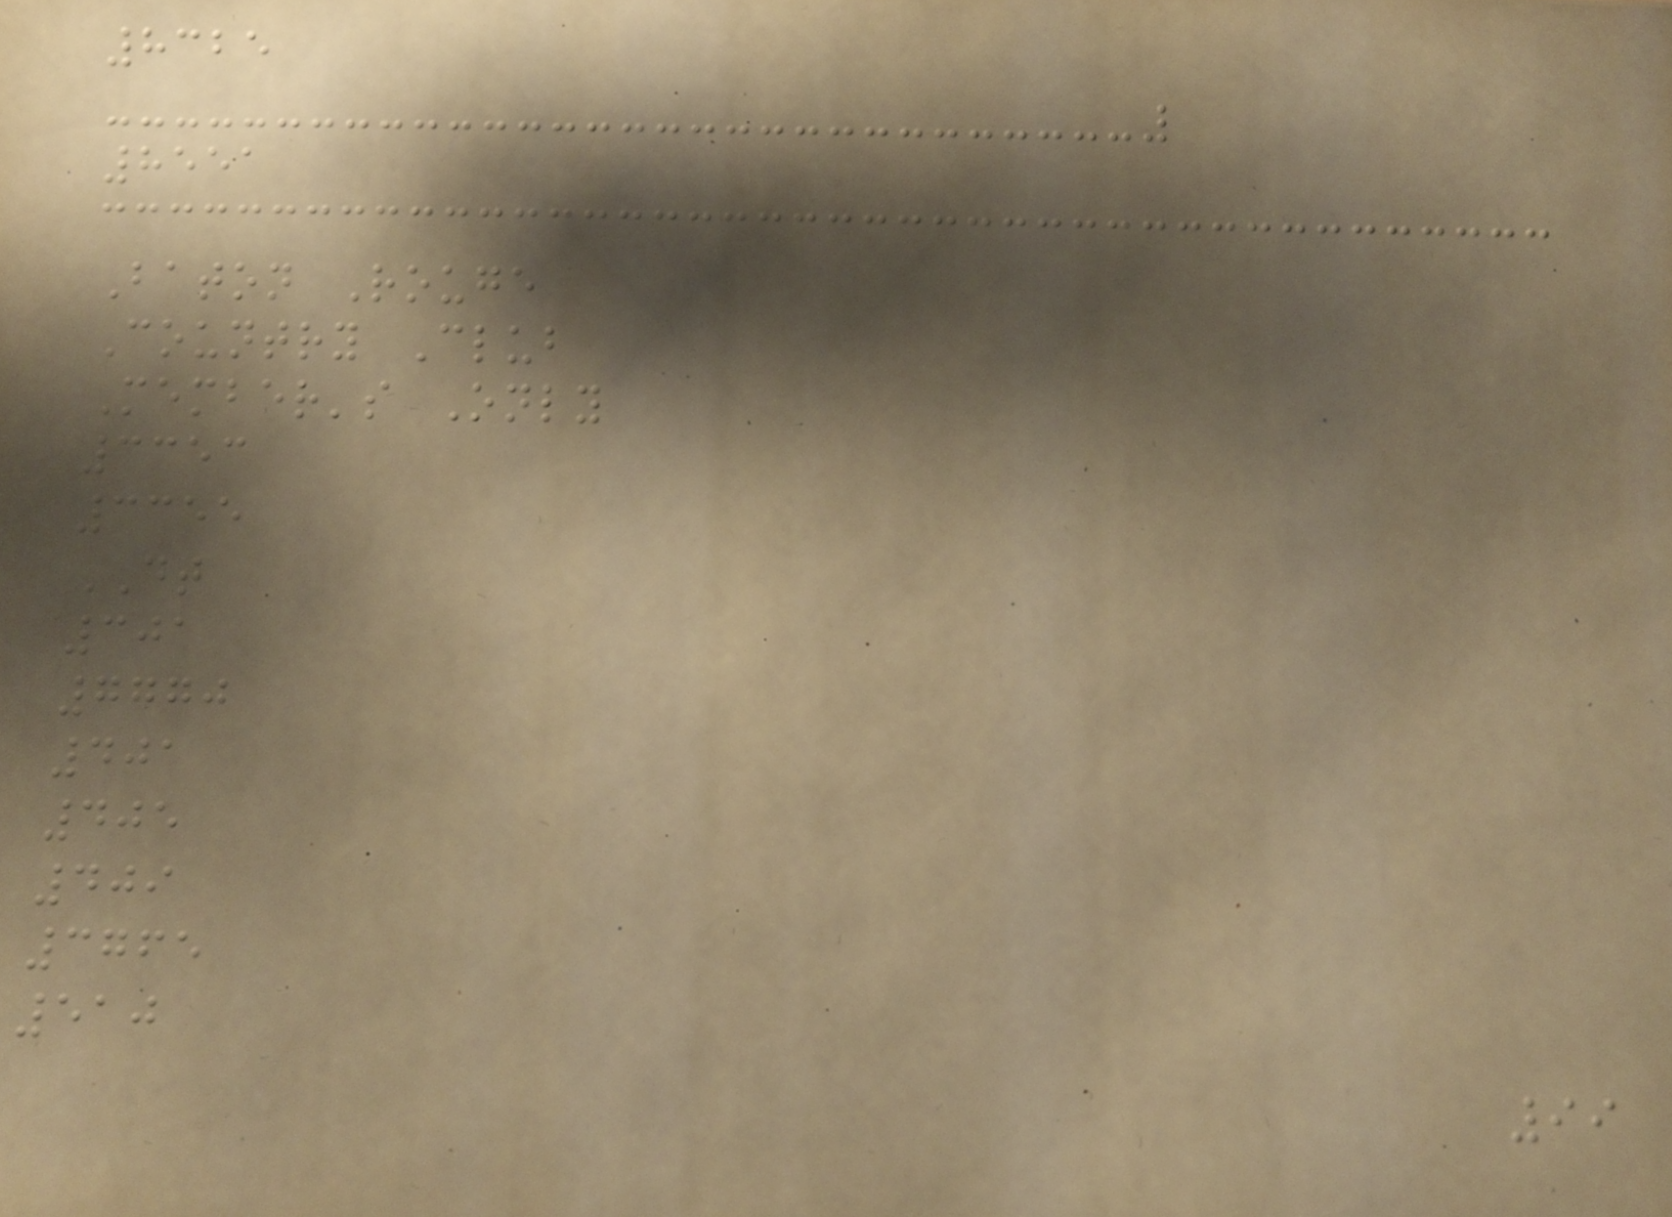8325
8551
Baton Rouge
Country Club
Member's Only
3353
3355
DT
301
7770
401
405
409
3765
510
99
